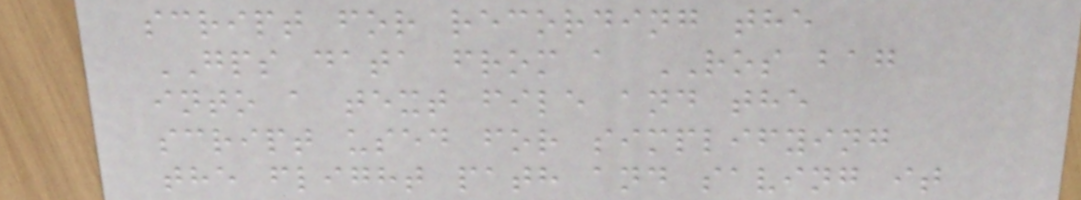script for recording the
GPS data from a ROS bag
into a text file and the
script used for simplifying
the flight path and saving it
